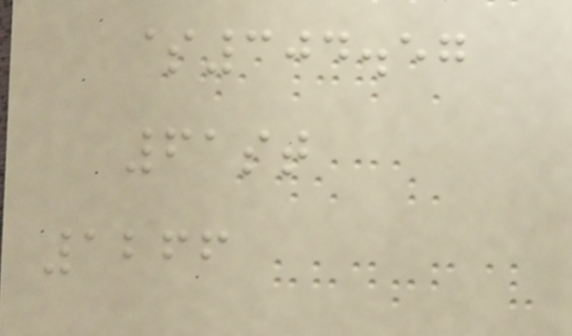$304.57
61st
1266
